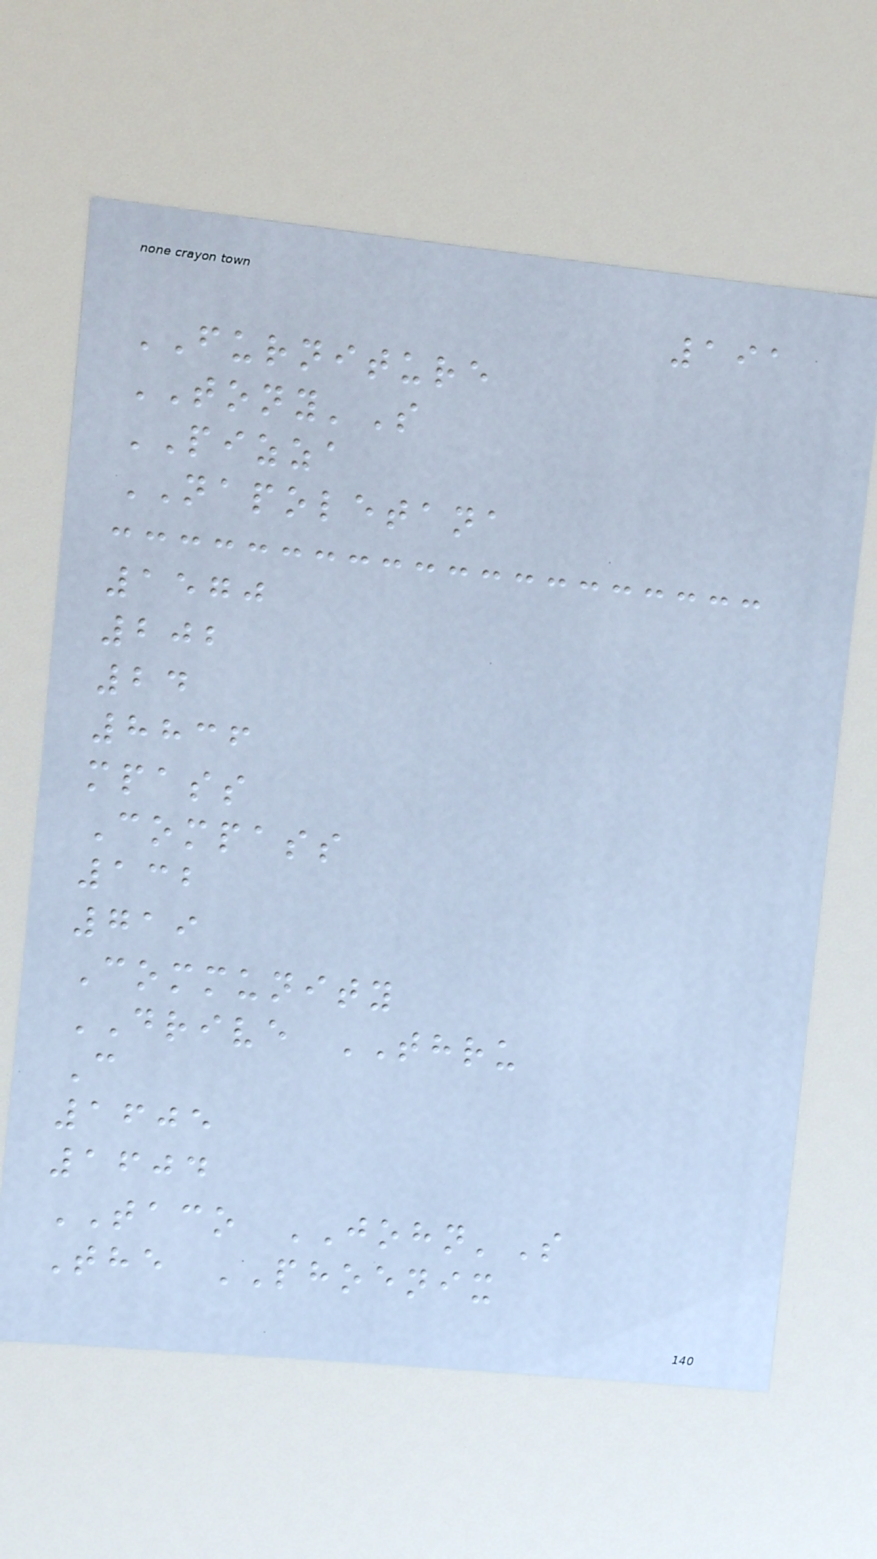191
FURNITURE
TONY'S
PIZZA
NAPOLETANA
1570
202
24
8836
mpass
Compass
132
719
Community
DRIVE THRU
C
1605
1604
TACO JOHN'S
The PHOENIX
